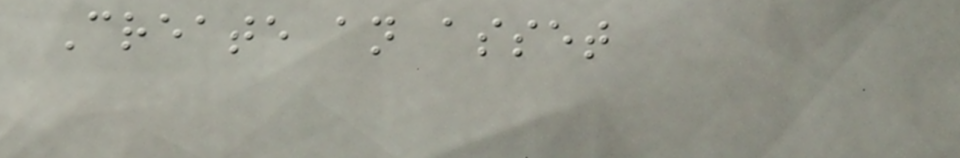Create an asset
